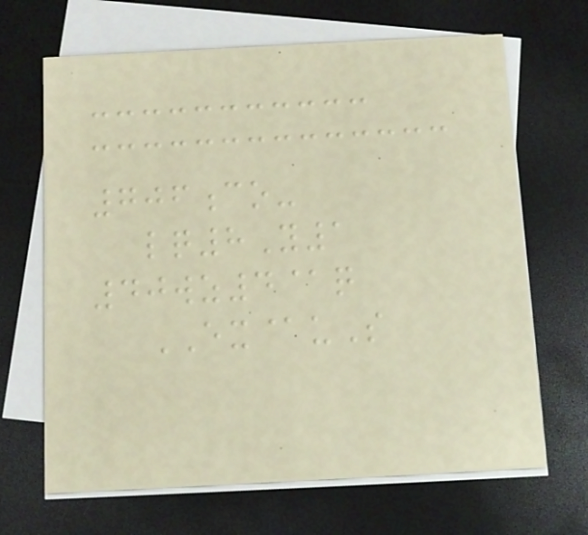706co-
lq8Y1
40wz4@q
EX@uS
